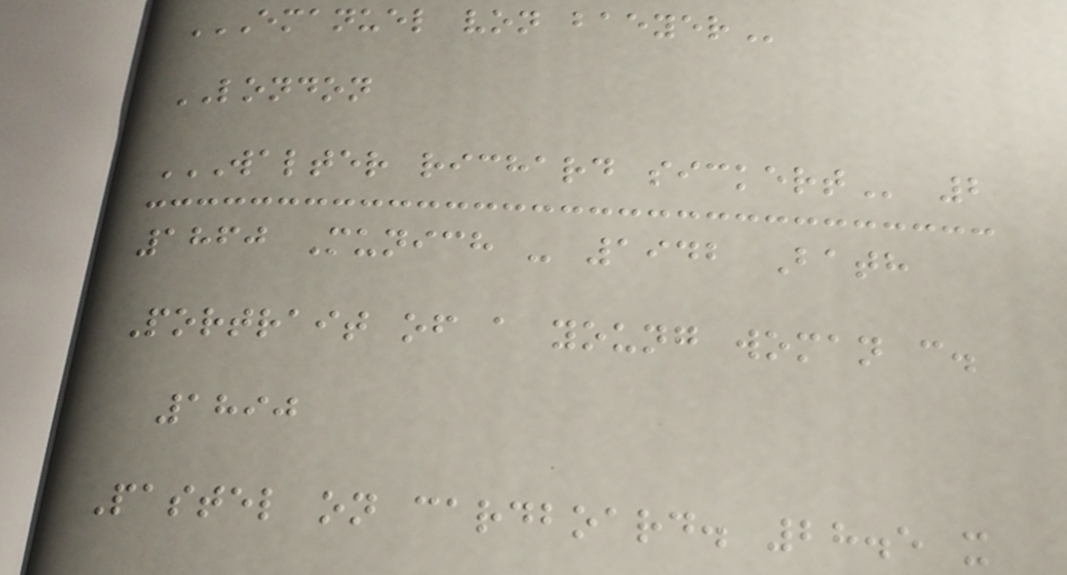EMANUEL VON BAEYER
LONDON
WALTER RICHARD SICKERT 2
1860 Munich - 1942 Bath
Portrait of a young woman c.
1890
Pastel on cardboard. 28.5 x
